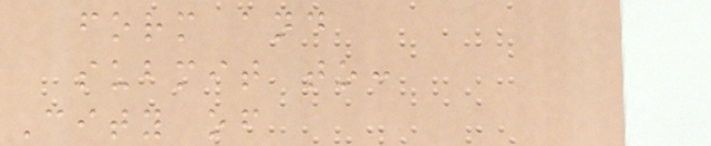form and
submit to:
City of
